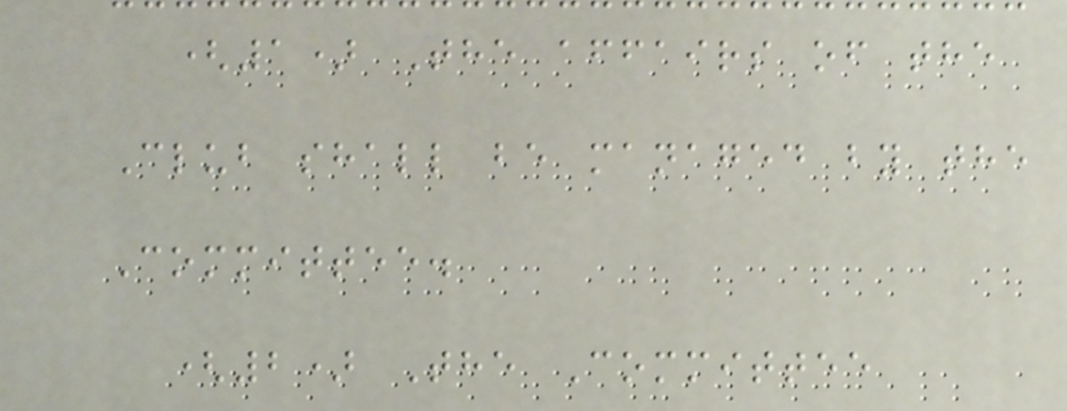(1) The affairs of the
Club shall be managed by the
Committee.
(2) The Committee
